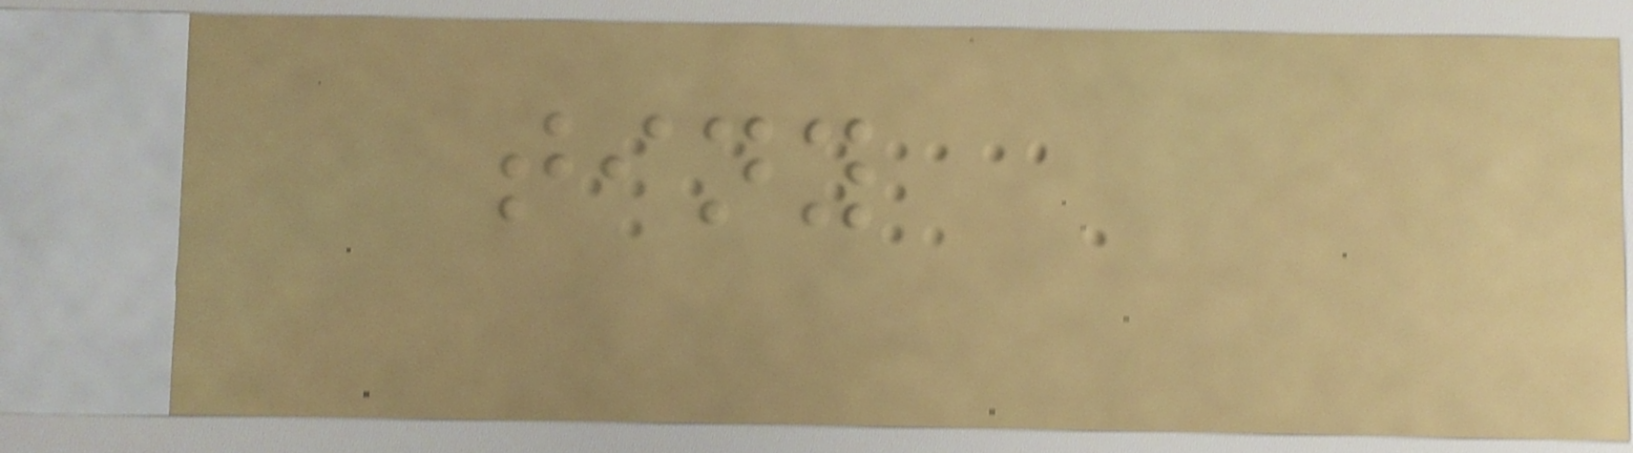tiny
